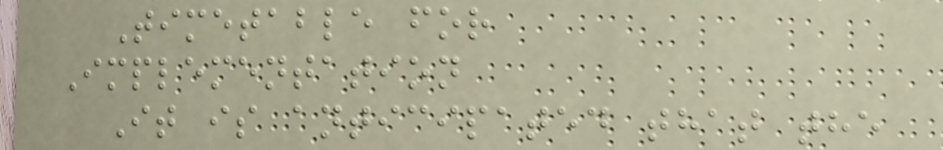Timetable for
Implementation
It is anticipated that the
